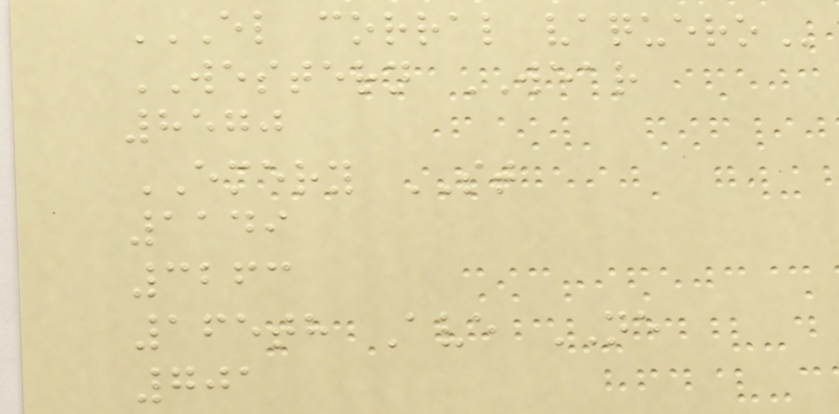EL CORRAL VAQUERO
WESTERN WEAR
8570
EMERY ST
1149
3263
165th Ave NE
701
